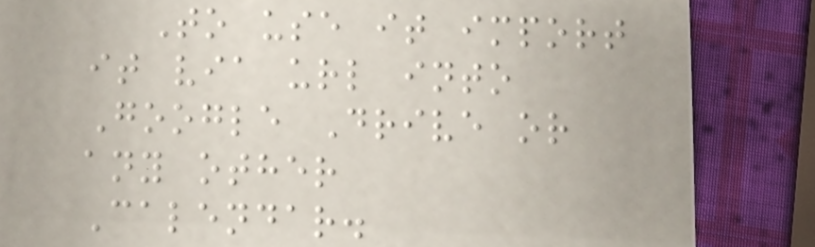To use it import
it via url into
Google Drive or
any other
Calendar.
